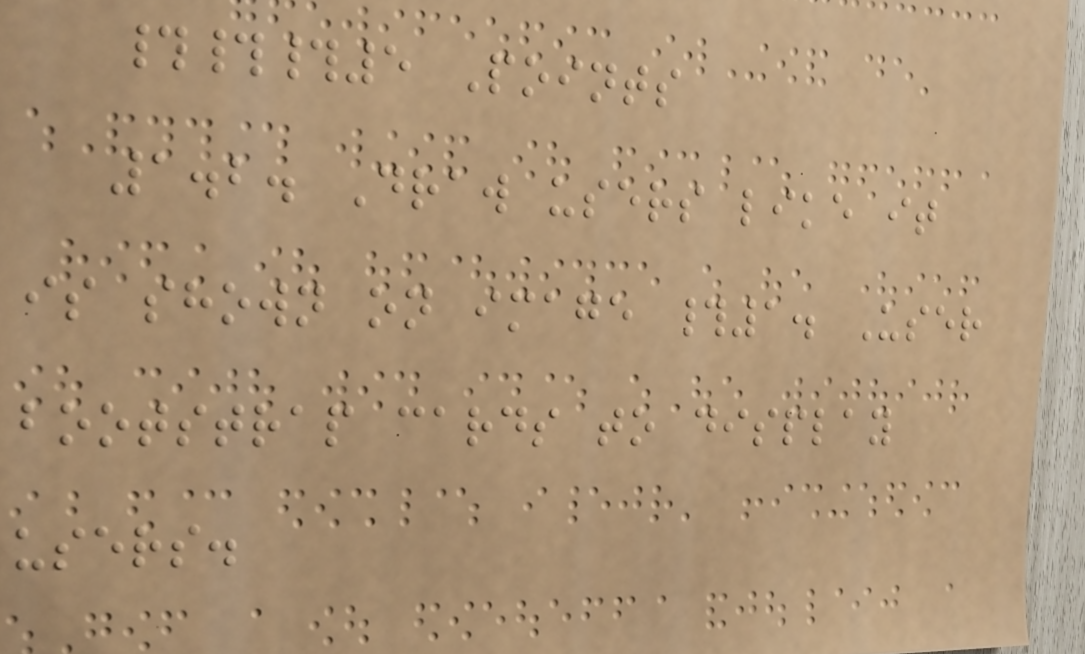###5 Points
1.2. Draw users like it
is shown on image #1. User
bootstrap cards to display
users.
